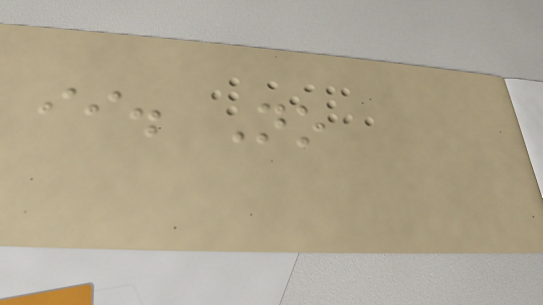ii. No
